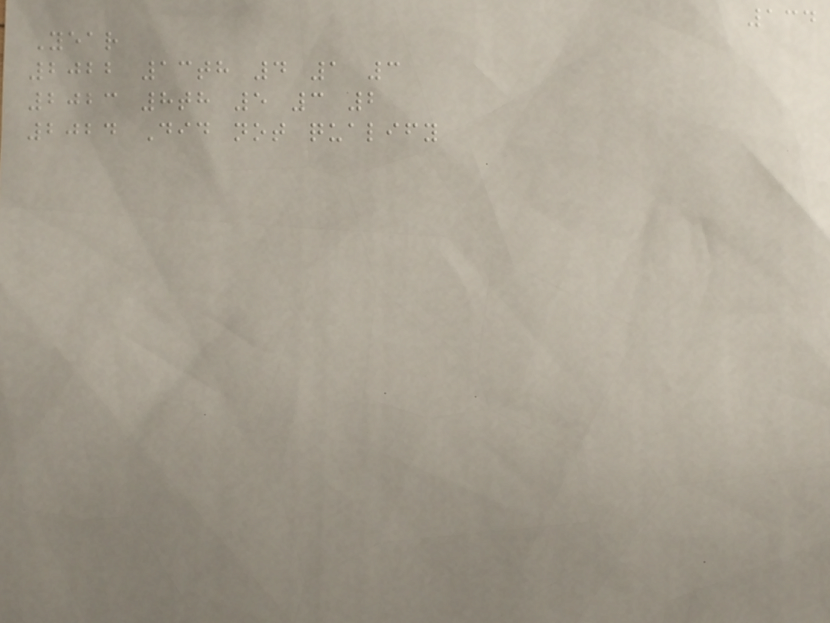134
Year
2022 13th 4 1 3
2023 8th 5 3 2
2024 Did not qualify
